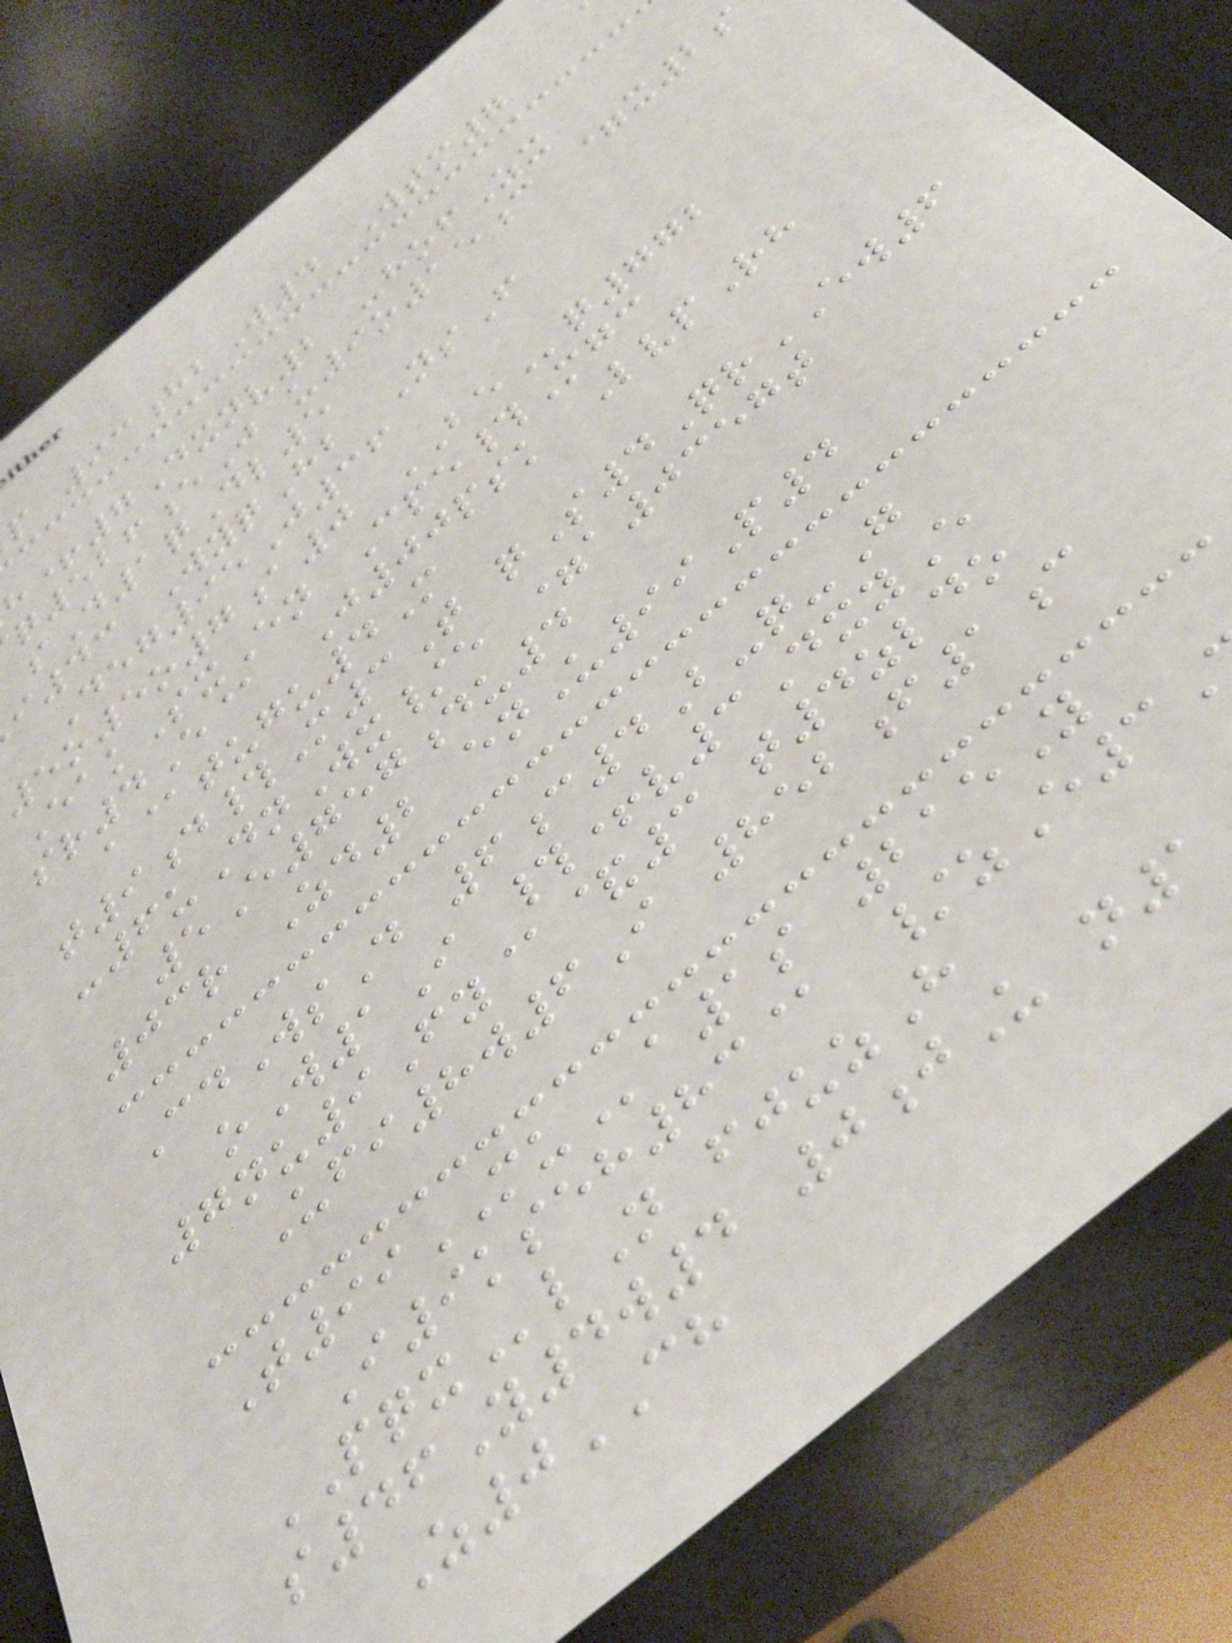p 93hbW4 Wtm7
+7Dxnv2 -hofZx
q526eJ u9o15c =x2s
sD1qDl5
i43 WyqHb NsF
Deg95J36
5o5o7a0 BEq772
EakSxEn Cpe#Mgc
sr4E@ J00psk LvpRh
a@tugu4M
t9d#M3T qS4QrEW6
-6uDnWx/e =a0357t
5E757du4
03r Zd2 enU99P4
CdWsD 6c4B-q-G
oW1I #+v3DxyE
7nu9Fy@&3 t4zldo
Ufi8w6I 852f1c
T99MUa1s 215Y
I9kseh83@ /zE3
PQXlN fjuzH
s46Y4w4 0jU n1
Z0CH
